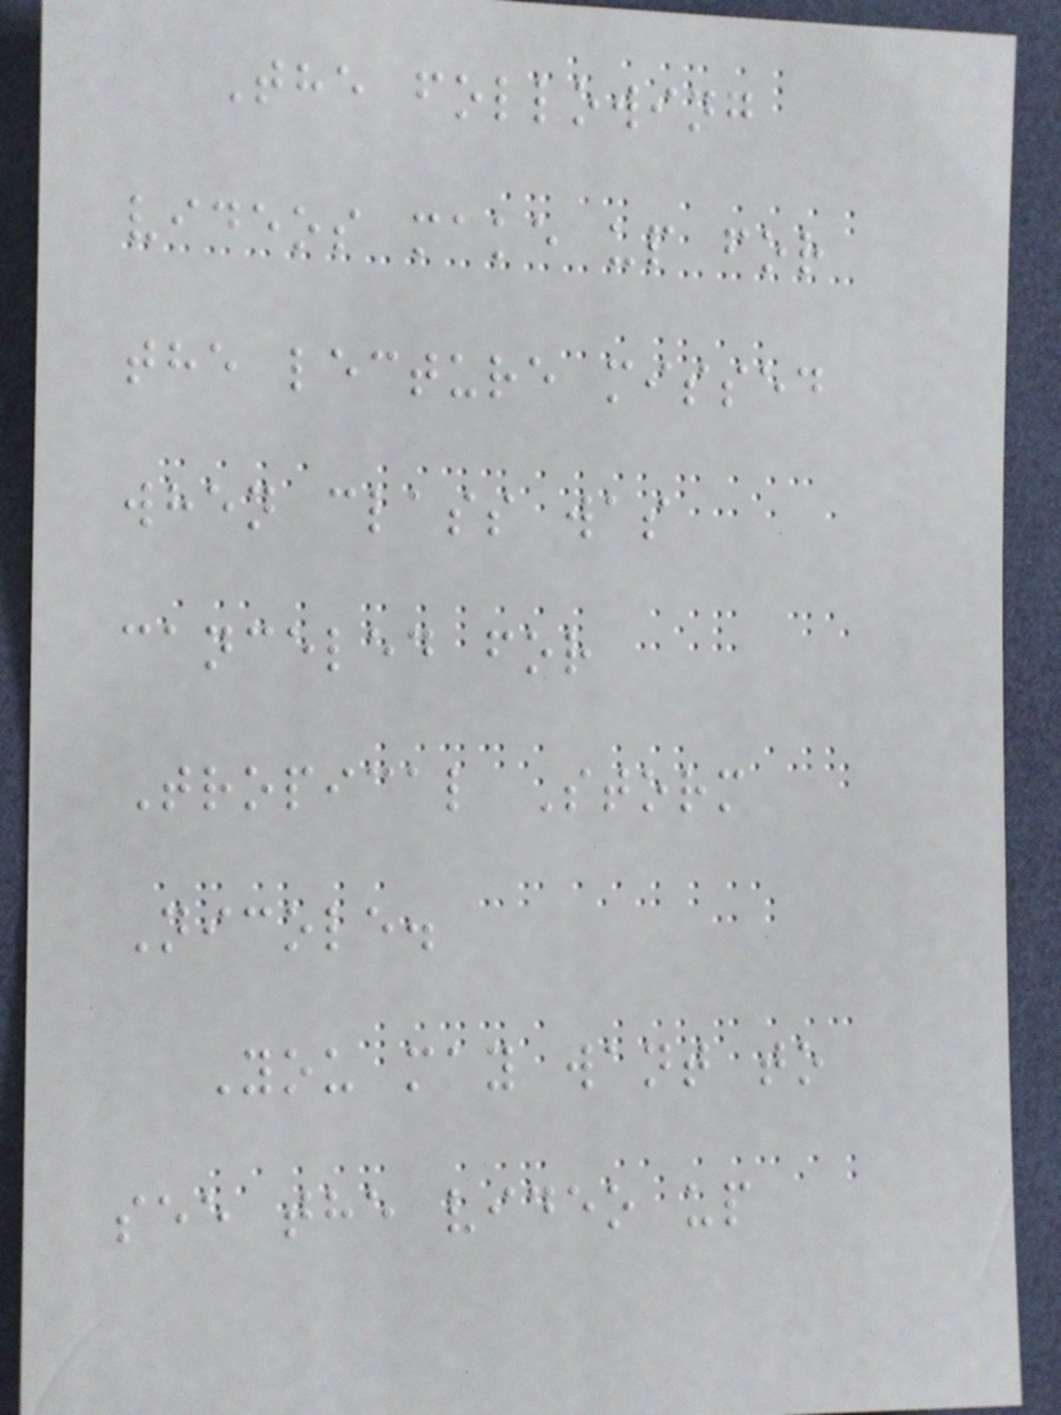The following
videos make up for
the lecture missed
when class was
canceled for
Tropical Storm
Nicole.
You may want to
see the video up
